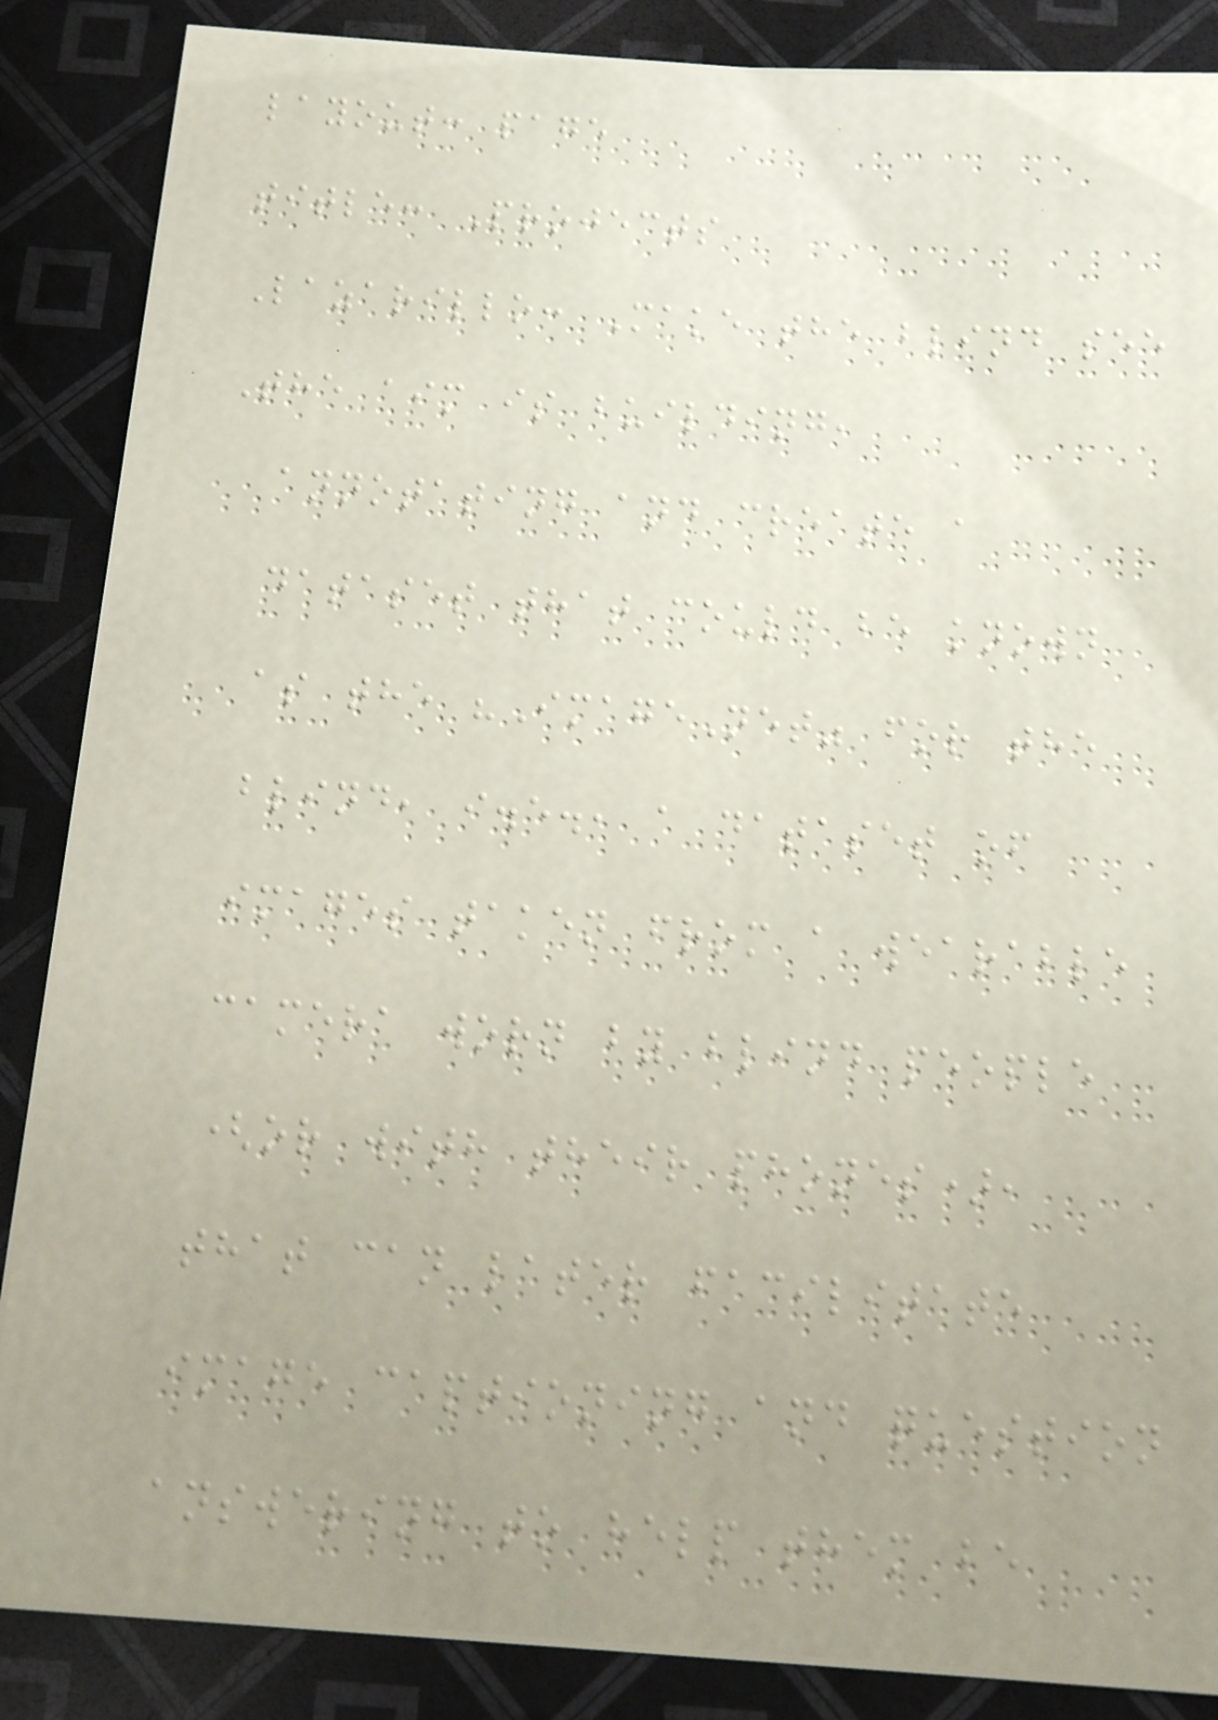layout: page
title: Projects
Lazarillo: Make the blind see
The aim is building,
annotating and create a
dataset that could be known
as the "ImageNet" for the
blind, i.e., a dataset of
images taken from a wearable
camera worn by blind people
(or with their phones),
that can later facilitate
image captioning and question
answering to help them be
